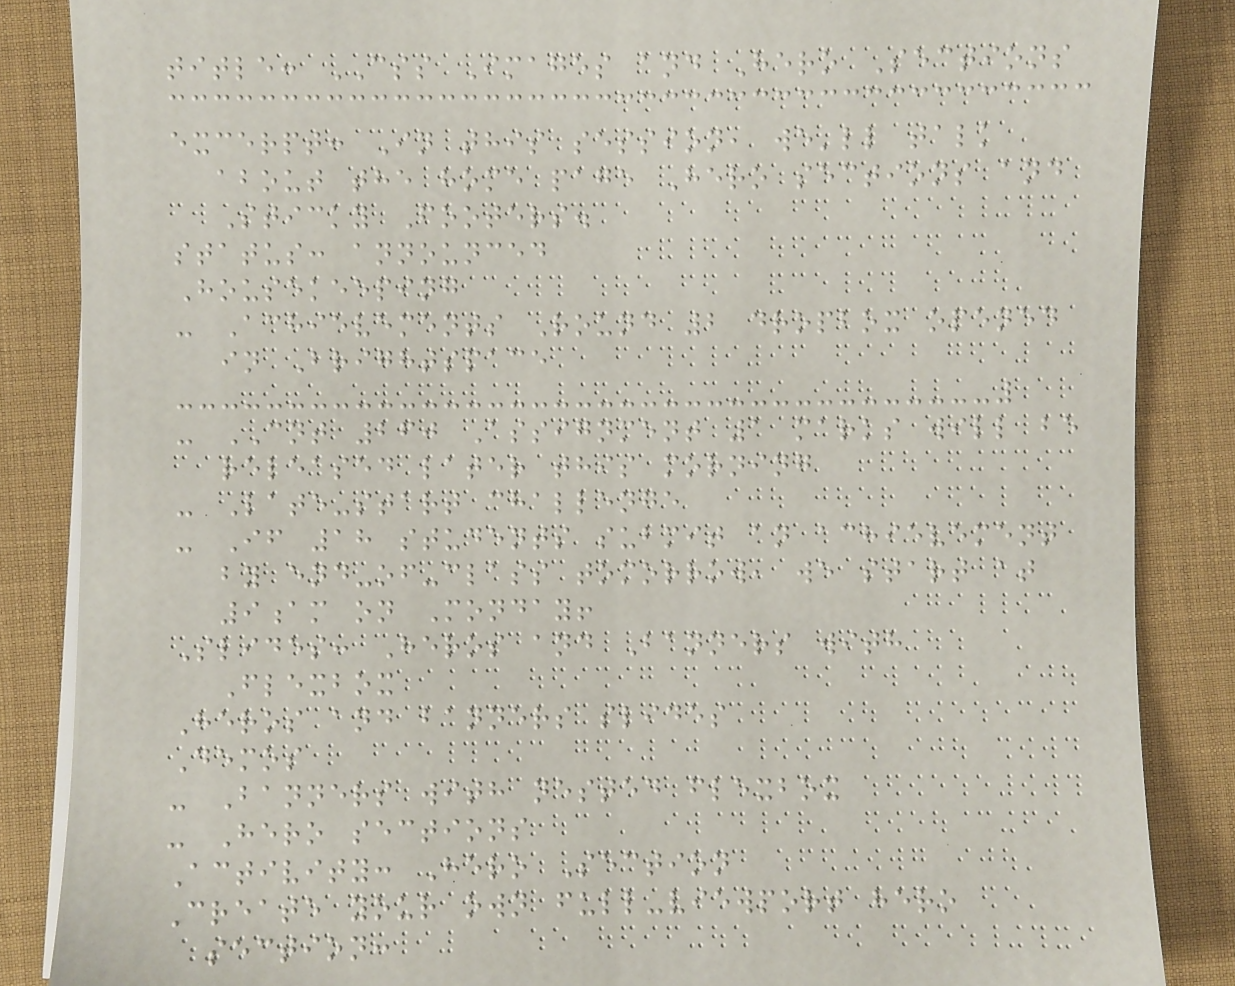title: CSS Images and Hero Sections
excerpt: In this session, we'll talk
about the home page Hero sections and
Sticky Footers.
status: announced
Housekeeping
- Achievements Round 2 dropbox opened
in Brightspace
- CNT 260 Assignment 1 marks will be
released later this morning
- Late-start challenge
- If 18 students submit an achievement
by end-of-class tomorrow, we start at
9am on Monday!
Slides: Heros and Banners with
Flexbox
Heros and banners slides
Demos
- Banners with nested flexbox
- Hero sections
Activity: Hero Section
Create your own full-viewport hero
section:
